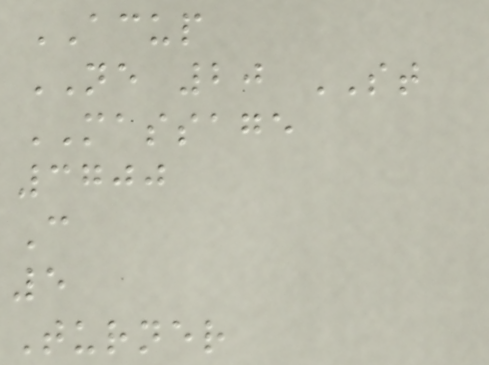ACUP
NE 20 ST
MASSAGE
3700
C
5
Turner
